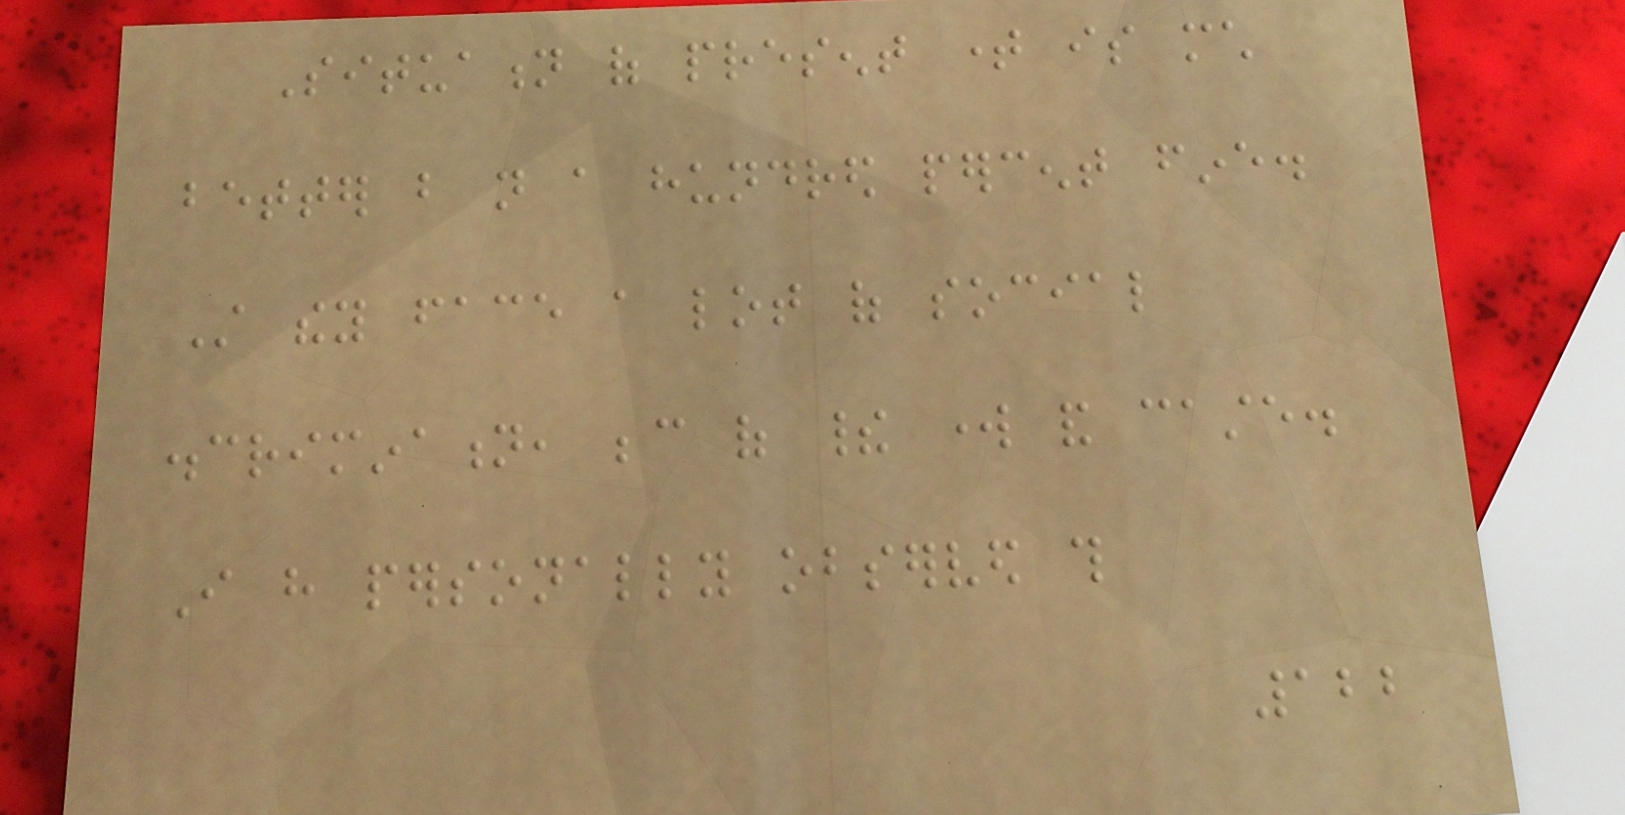Situation of present time is much
better but not a hundred percent fine.
Still they face a lot of social
discrimination, because of their work and caste.
I have personally observed this
122
